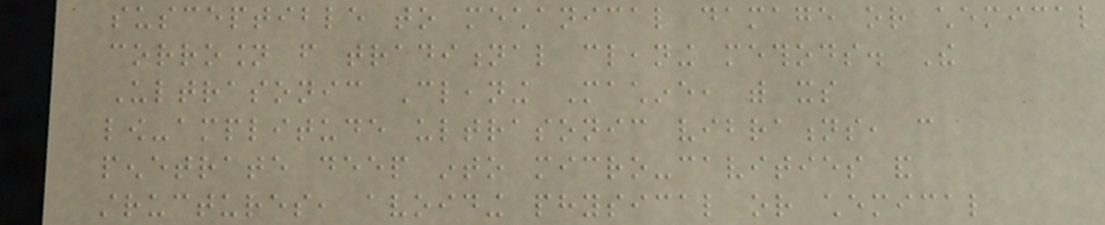susceptible to mechanical damage or chemical
corrosion from traditional cleaning methods. The
Ultrasonic Cleaning Machine, with its
low-amplitude ultrasonic vibrations, can
penetrate deep into micro-cavities and
structures, avoiding physical or chemical
